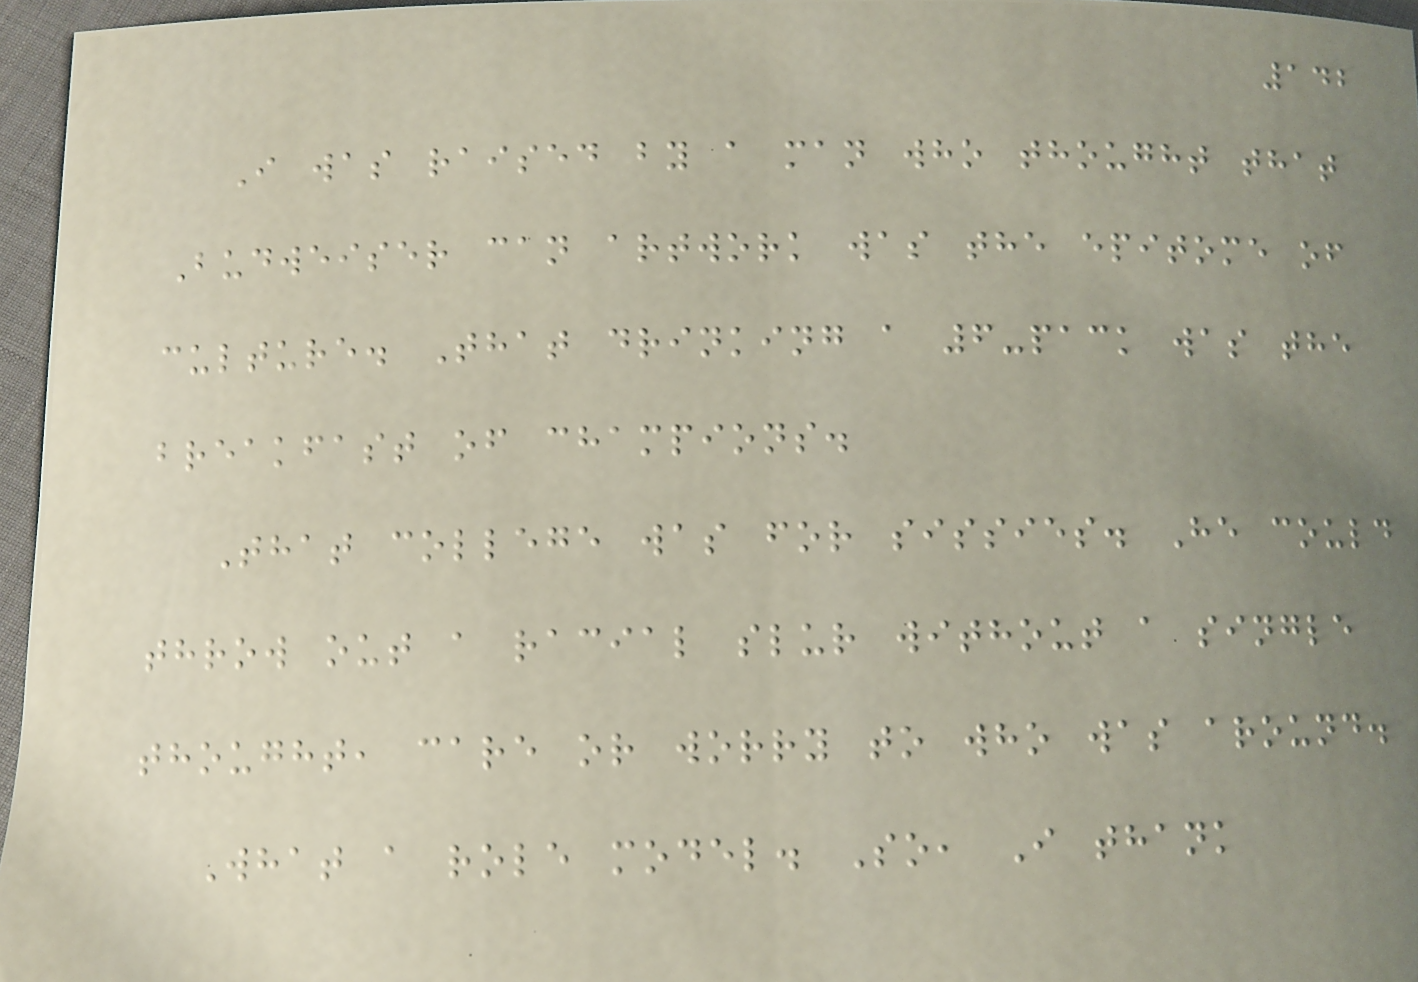142
I was raised by a man who thought that
Budweiser can artwork was the epitome of
culture. That drinking a 6-pack was the
breakfast of champions.
That college was for sissies. He could
throw out a racial slur without a single
thought, care or worry to who was around.
What a role model. So, I thank
